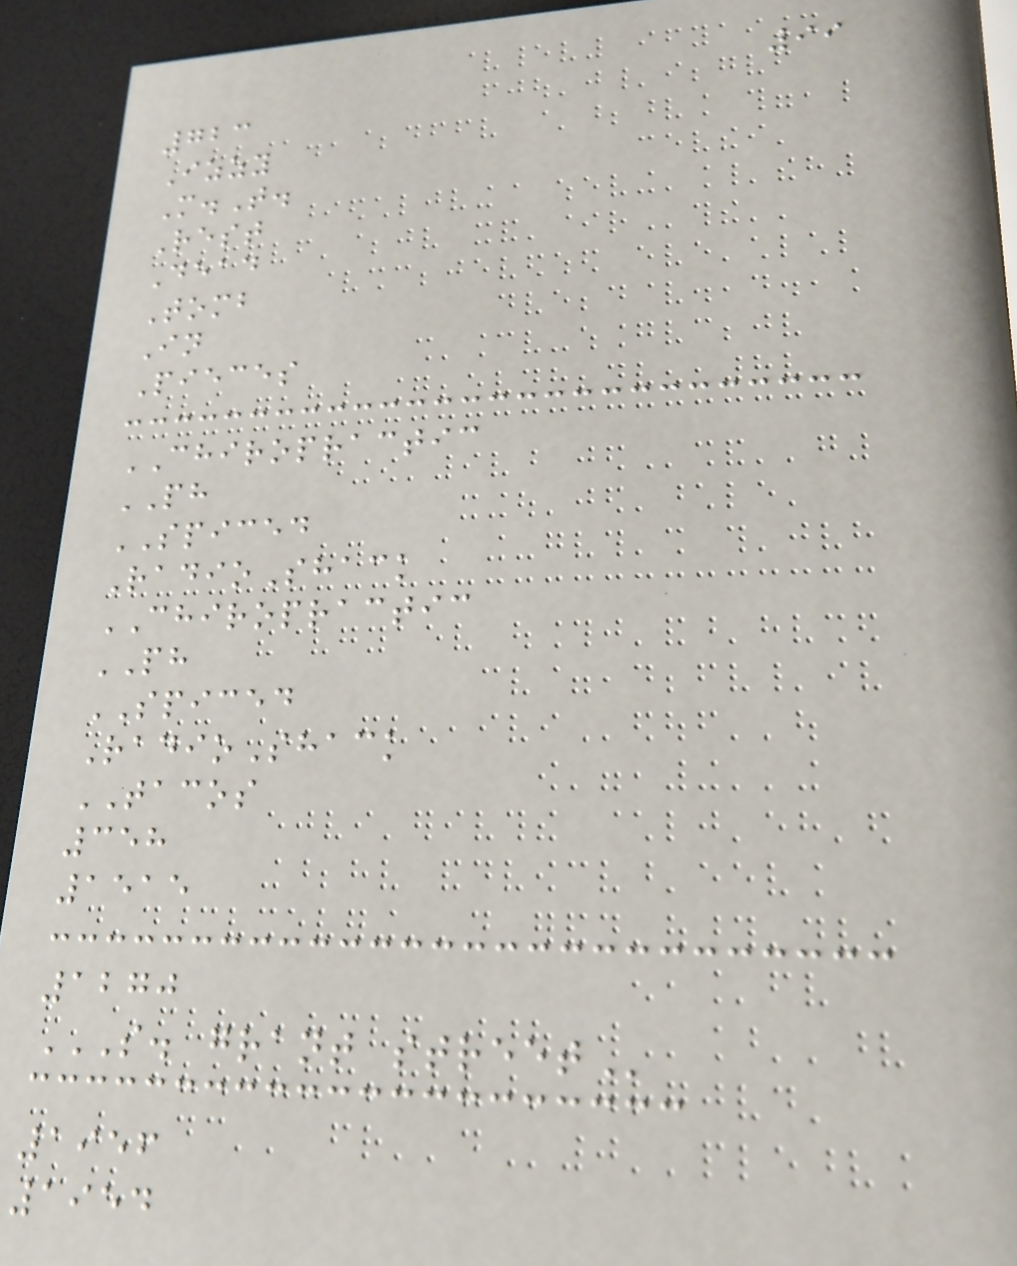99
723
Izzy
M.T.
Rest
Dead
Tomb
In
Pieces
CHIROPRACTIC
PH
SPICED
RadioShack
CHIROPRACTIC
PH
SPICED
RadioShack
TACOS
358
1515
1270
S. GRANT STREET
1956
1954
